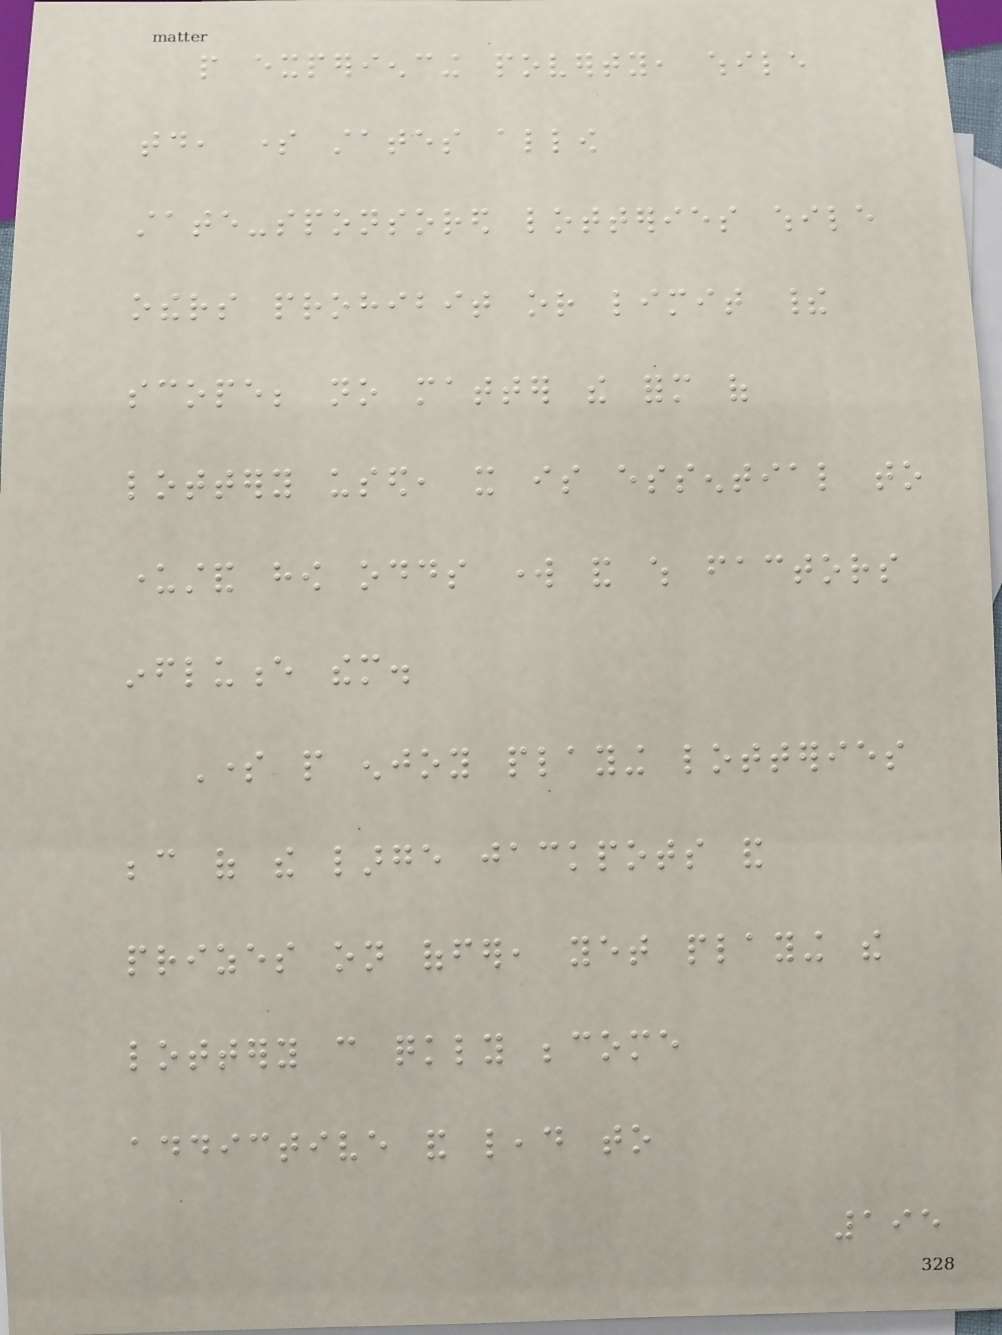people experiencing poverty, while
today, some states allow
state-sponsored lotteries while
others prohibit or limit their
scope; no matter the form of
lottery used, it is essential to
understand how odds work and which factors
influence them.
Some people enjoy playing lotteries
because of the large jackpots and
prizes on offer, yet playing the
lottery can quickly become
addictive and lead to
195
